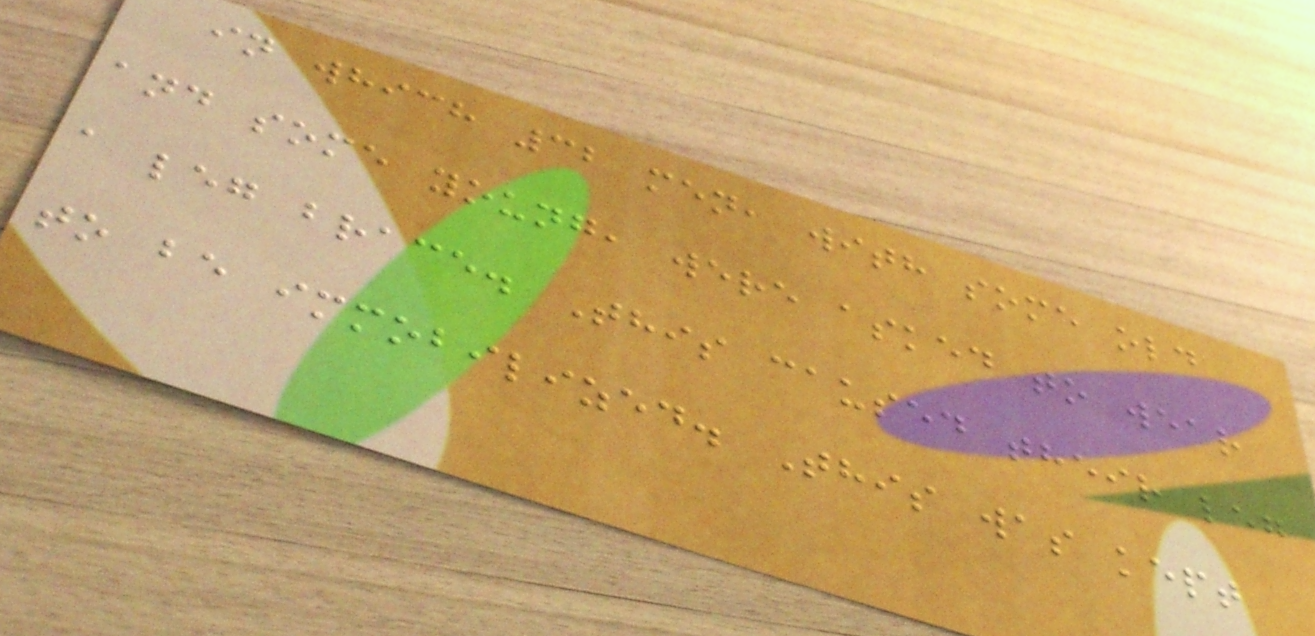in which 32 men, with some old
and some young, were asked to wear
a leg brace. This caused their leg
to be immobilized. This was kept
